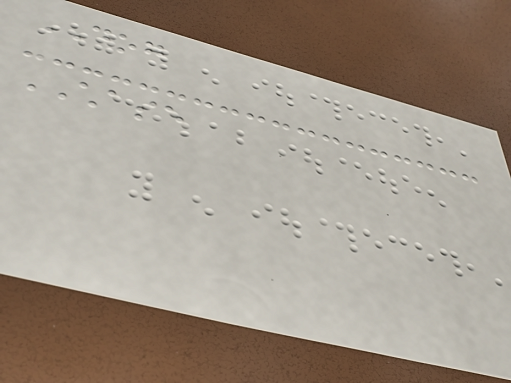DOG
CHASE
